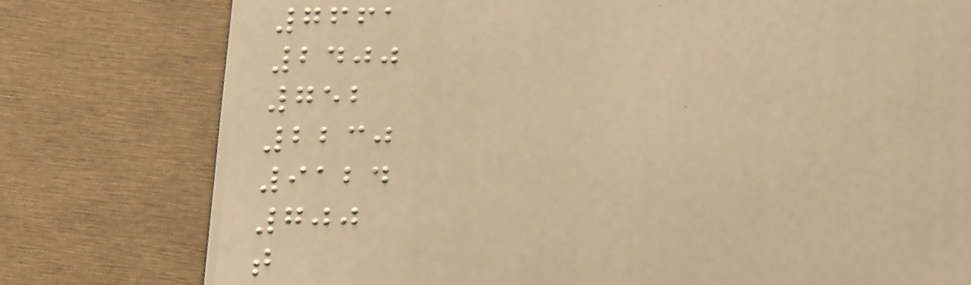7661
2400
752
2230
9124
700
t
